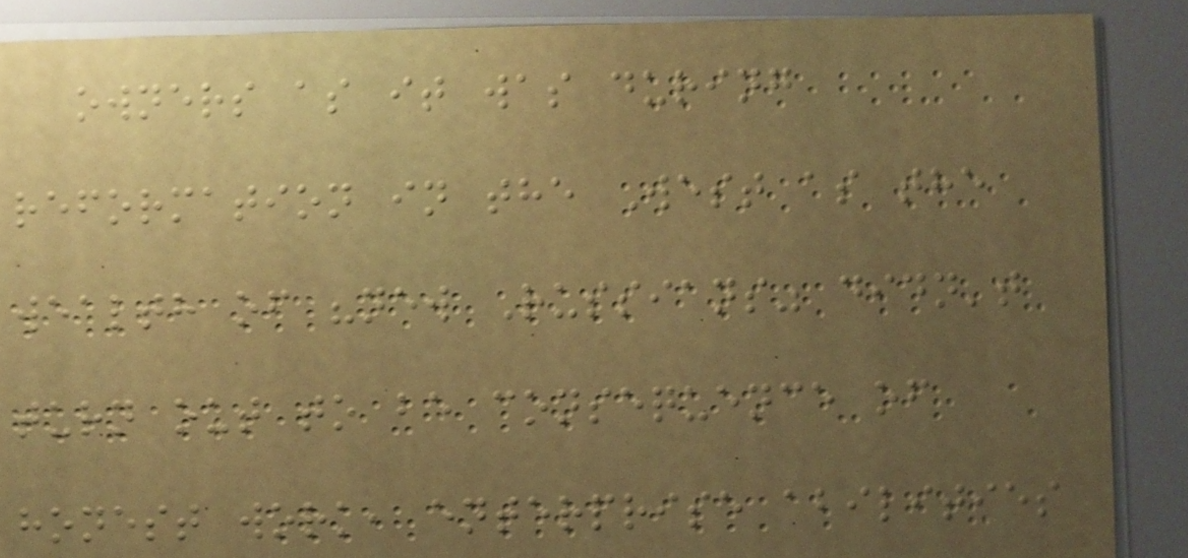owners as it was during
reformation in the West as the
wealth of "new Russians" didn't
turn out to be consequence of
honest work, enterprise abilities
